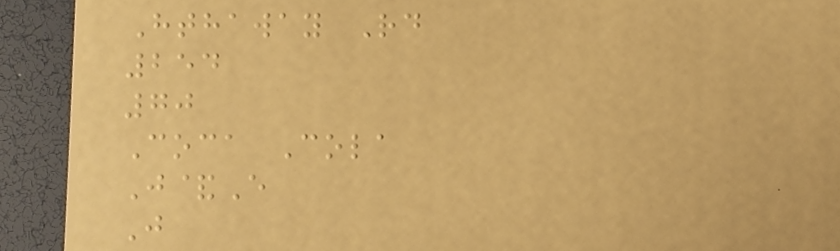Hthaway Rd
254
70
Coca Cola
J&E
J
